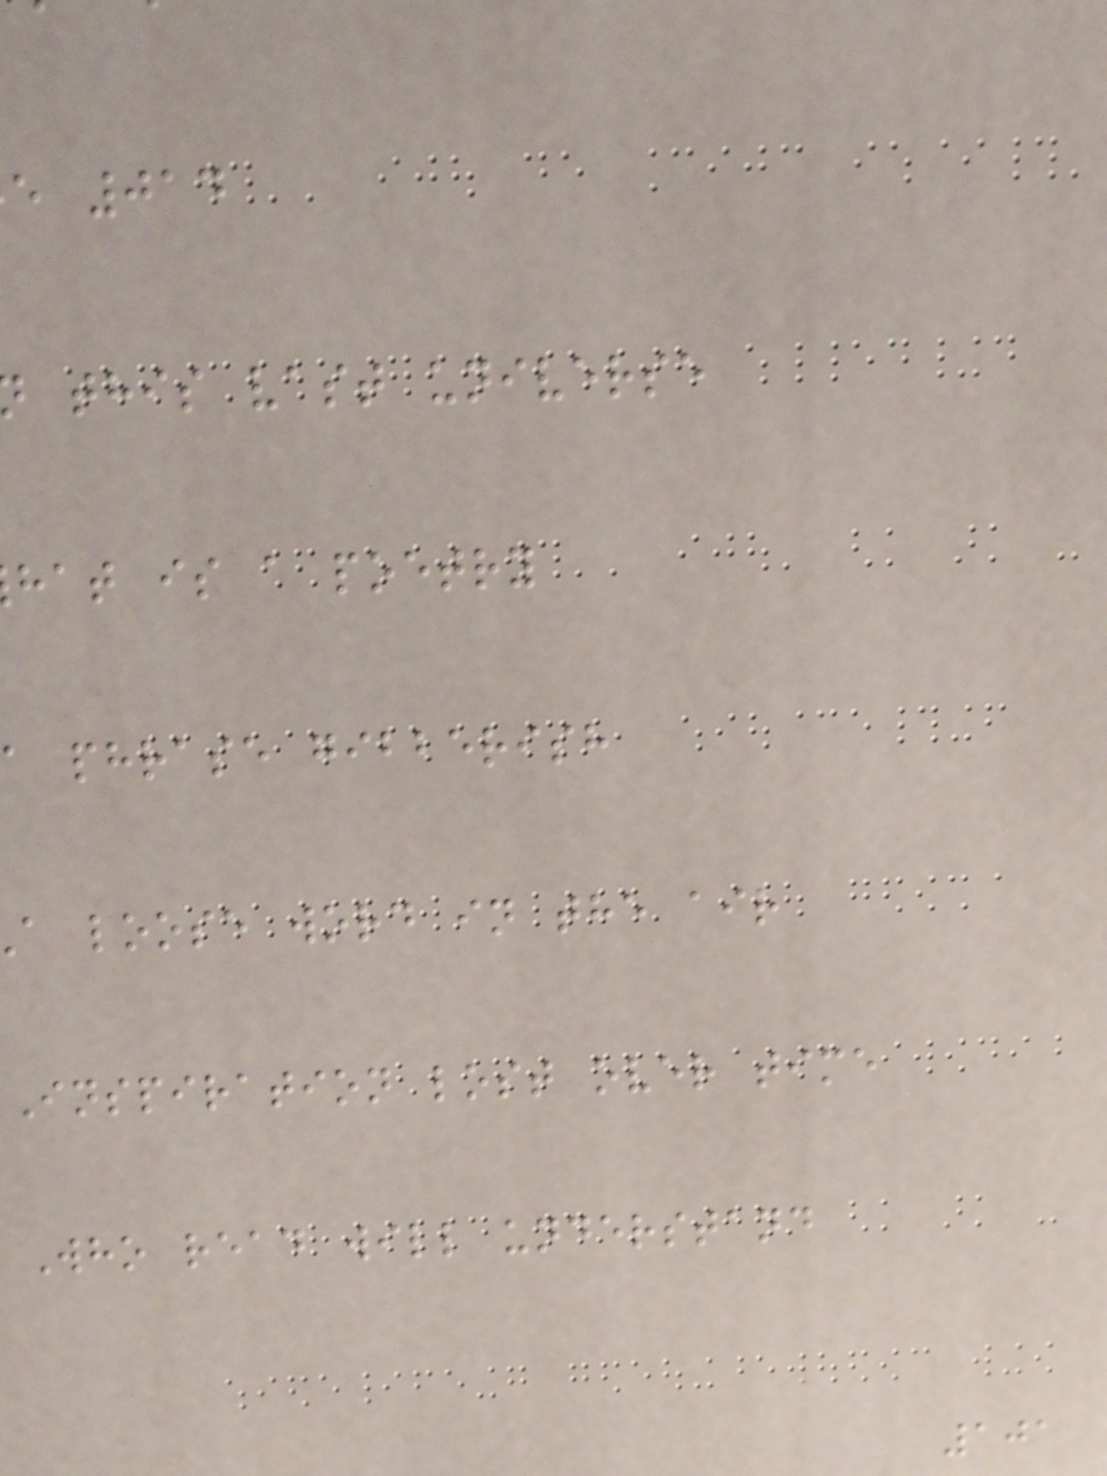e 014
this vast universe
hat is a poetry
a phrase gibberish
a loose word in the air
Inspiration lost over time
Who read will understand
101
